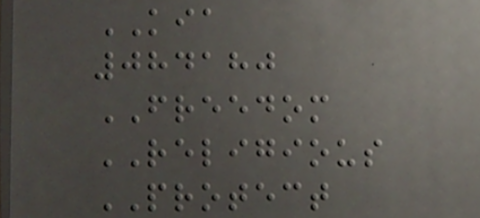KIA
084180
FREEDOM
RELIGIOUS
PROTECT
